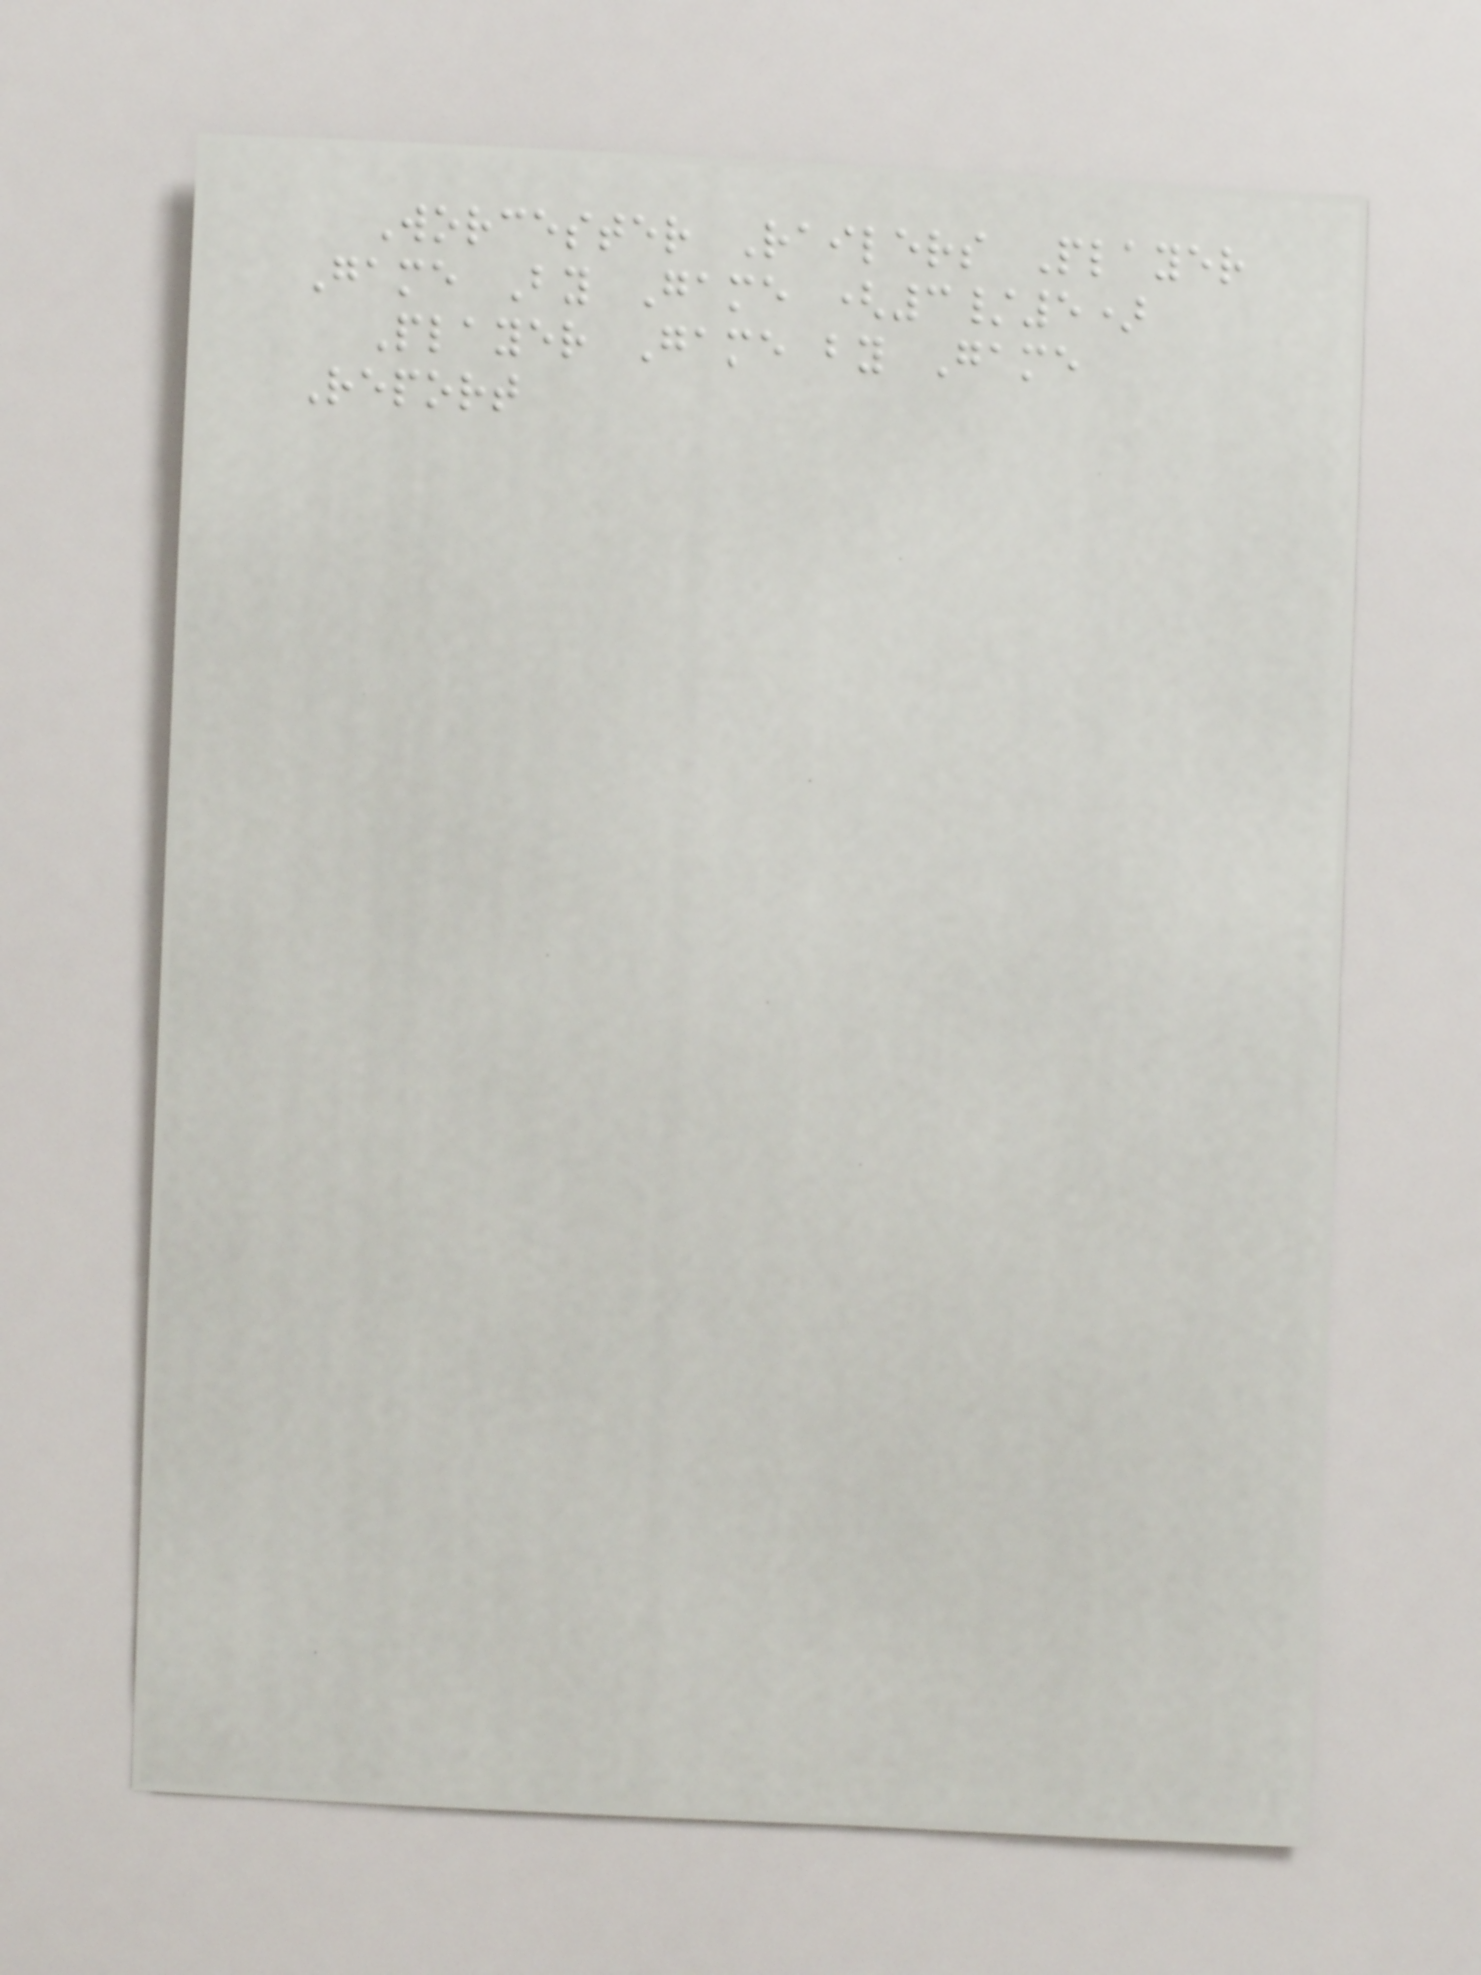Worcester Railers Player
Game By Game (3/5)
Player Game by Game
Report
